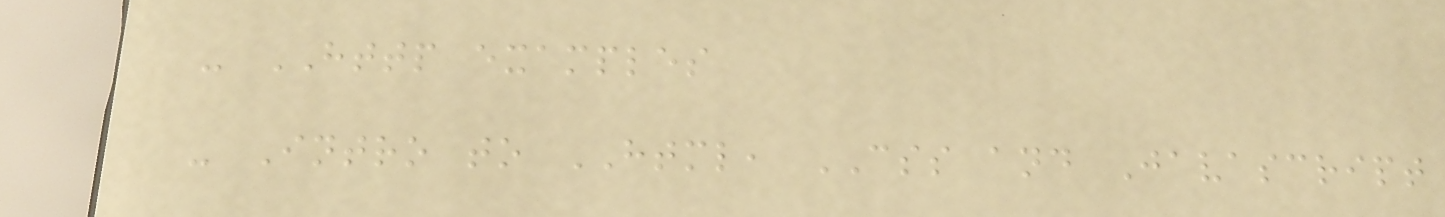- HTTP examples
- Intro to HTML, CSS and Javascript
